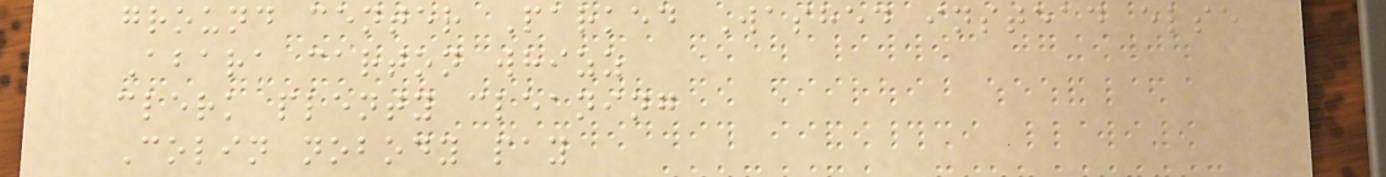ground center Parked Washed instead else
Abara carton whizz
clerk plenty cleaning
Colin nobody pay
